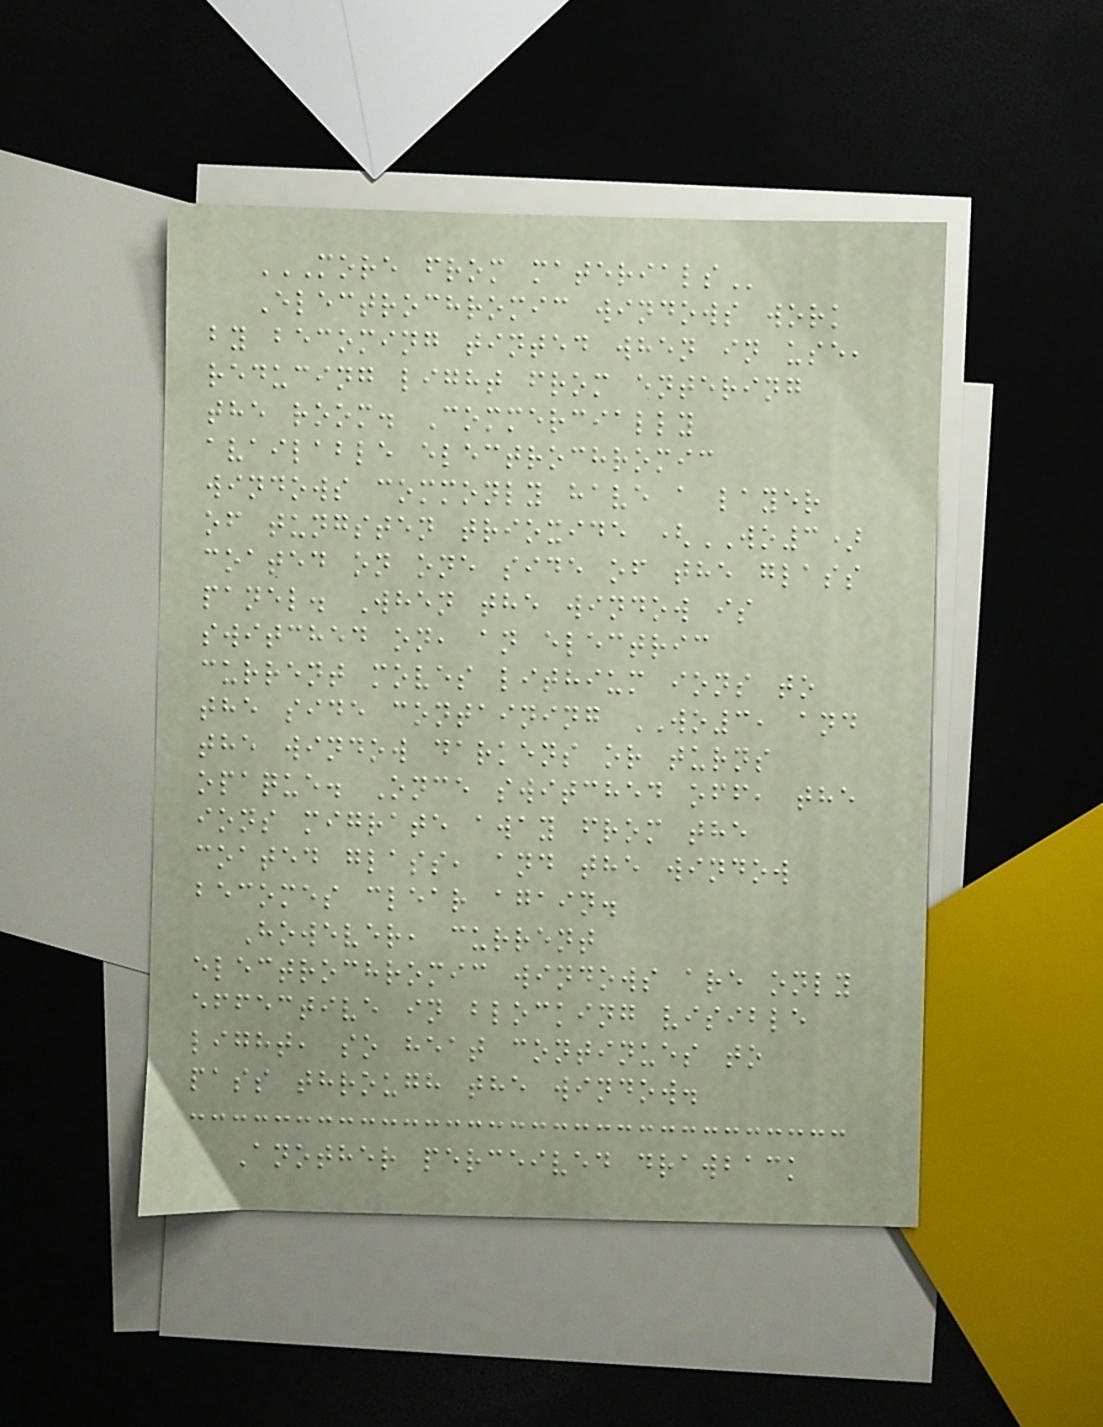MORE FROM MATERIALS
Electrochromic windows work
by becoming tinted when in use,
reducing light from entering
the room. Commercially
available electrochromic
windows commonly have a layer
of tungsten trioxide (WO3)
coated on one side of the glass
panel. When the window is
switched on, an electric
current moves lithium ions to
the side containing WO3, and
the window darkens or turns
opaque. Once switched off, the
ions migrate away from the
coated glass, and the window
becomes clear again.
However, current
electrochromic windows are only
effective in blocking visible
light, so heat continues to
pass through the window.
Another perceived drawback
